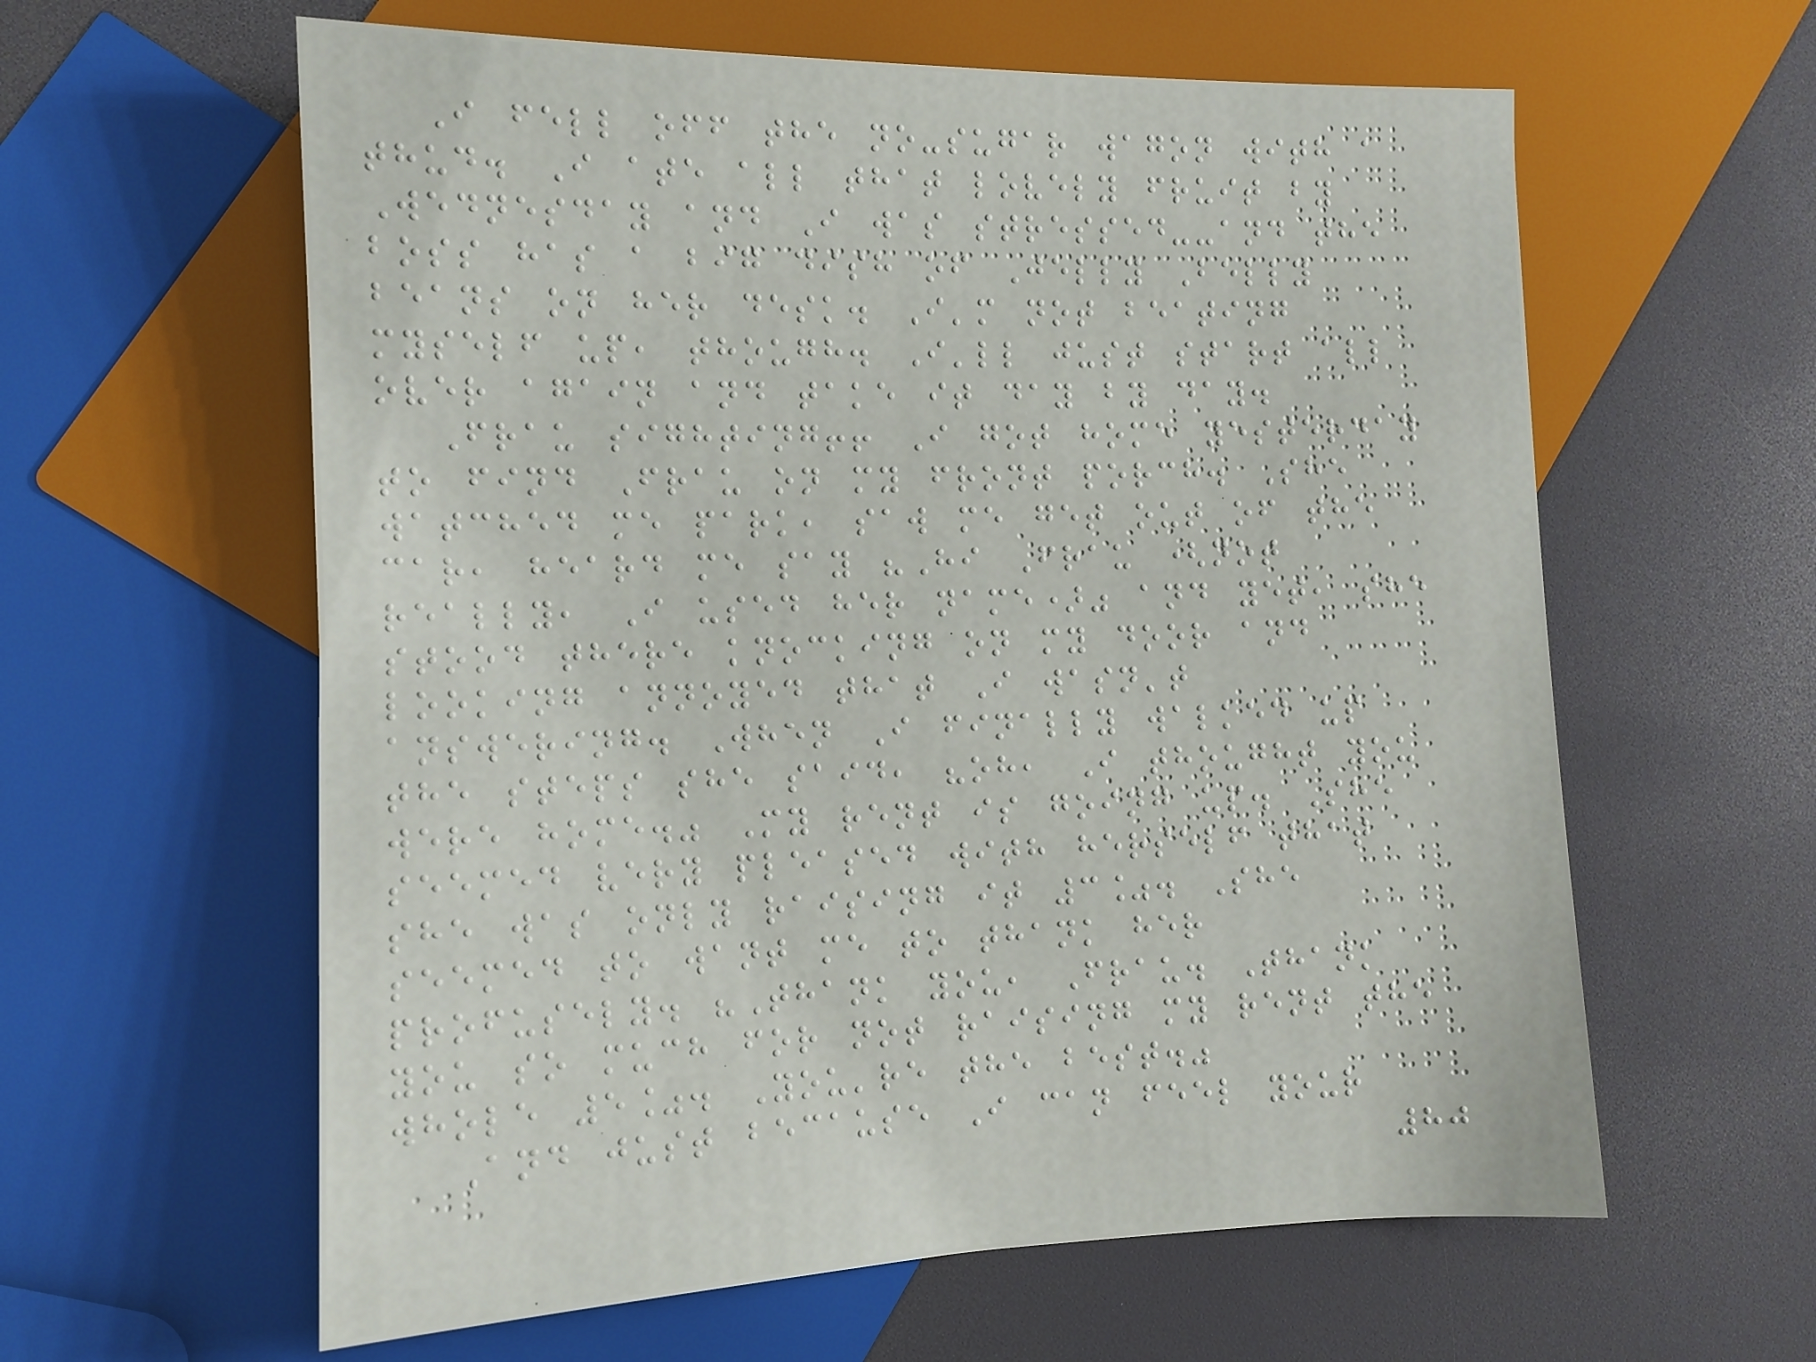I fell off the no-sugar wagon with a
thud. I ate all that lovely fruit by
Wednesday and I was stressed--and the
boss has a big dish of Jelly Belly
beans on her desk. I'm not beating
myself up, though. I'll just start all
over again and take it day by day.
Frau sighting!! I got home yesterday
to find Frau on my front porch. She
watched me park, saw me get out of the
car, heard me say "Hi Frau (not
really, I used her name)" and yet, she
stood there knocking on my door and
looking annoyed that I wasn't
answering. When I finally walked up
the steps she said, "oh, I thought you
were home." My rent is going up. She
seemed very pleased with herself that
she was only raising it 3%. She
seemed to want me to thank her
profusely. "Thank you, Frau. Thank
you so much for not raising my rent the
whole 5%. You're the best."
And just because I can feel your
80
